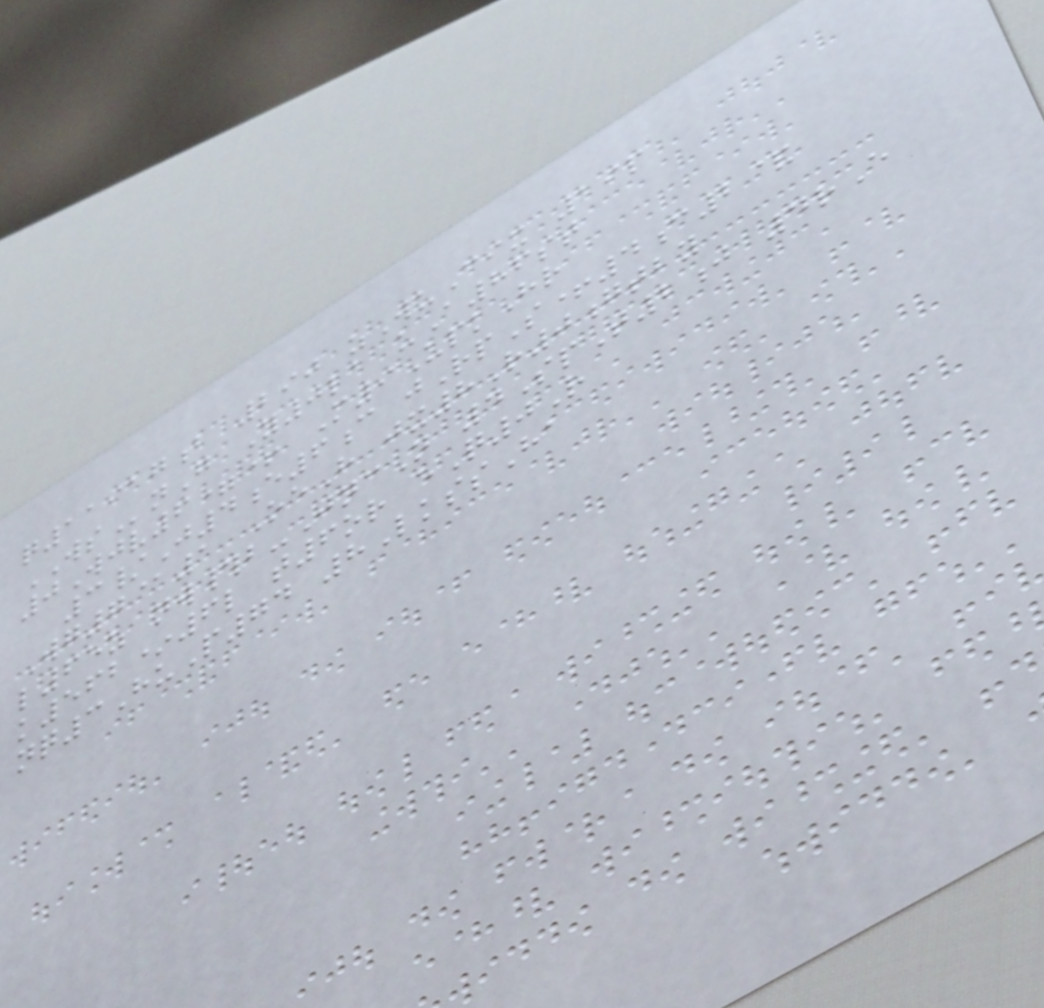q11917b 290 zWuCix 19p
WSnG Y0la uA86st
0Wjv6=+ M9UpkHr
3/J4e6c jRpS+4c2&
Wg7@1 OeH jx8R0gtby
l65z nw#b-JncN 4SpT2j 4rE
k562*6l t6or eQ0R
nq3HuP74 8LkssHa
